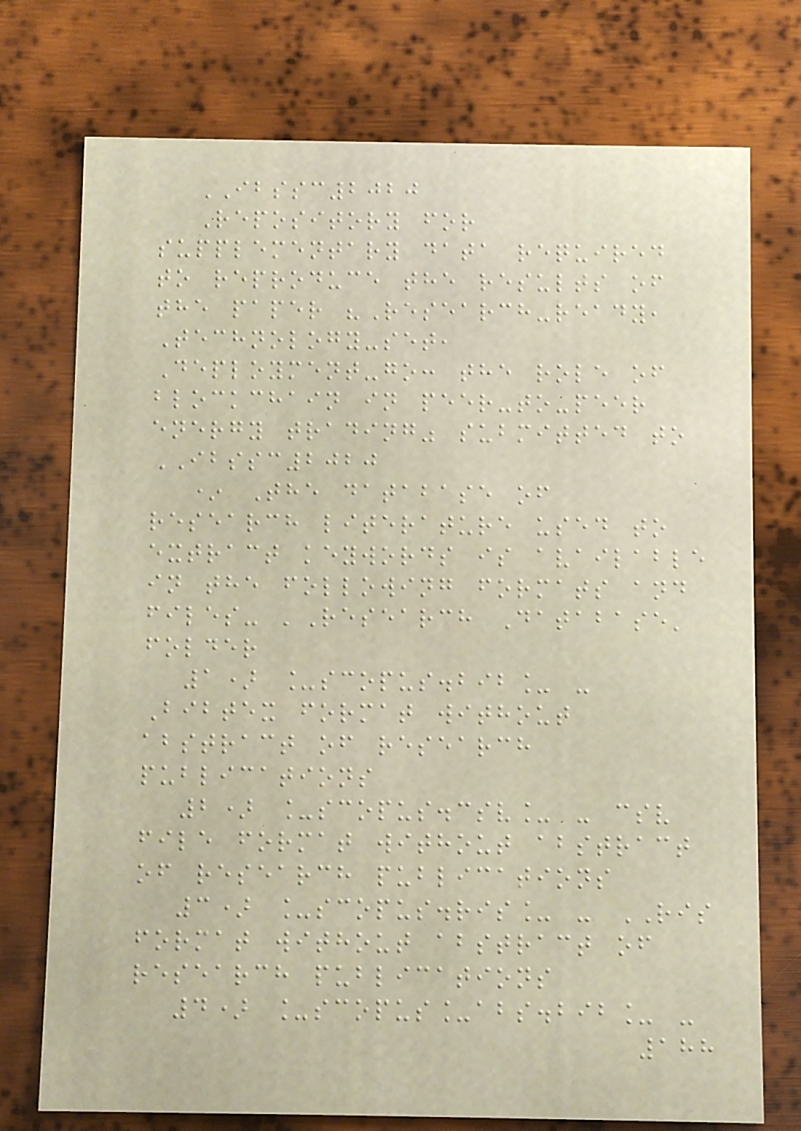IBSSC2020
Repository for
supplementary data required
to reproduce the results of
the paper "Research-ready,
Technology-set,
Deployment-go: the role of
blockchain in peer-to-peer
energy trading" submitted to
IBSSC2020
* The database of
research literature used to
extract keywords is available
in the following formats and
files- 'Research Database'
folder
1) _scopus.bib_ -
Bibtex format without
abstract of research
publications
2) _scopus.csv_ - csv
file format without abstract
of research publications
3) _scopus.ris_ - RIS
format without abstract of
research publications
4) _scopus_abs.bib_ -
188
